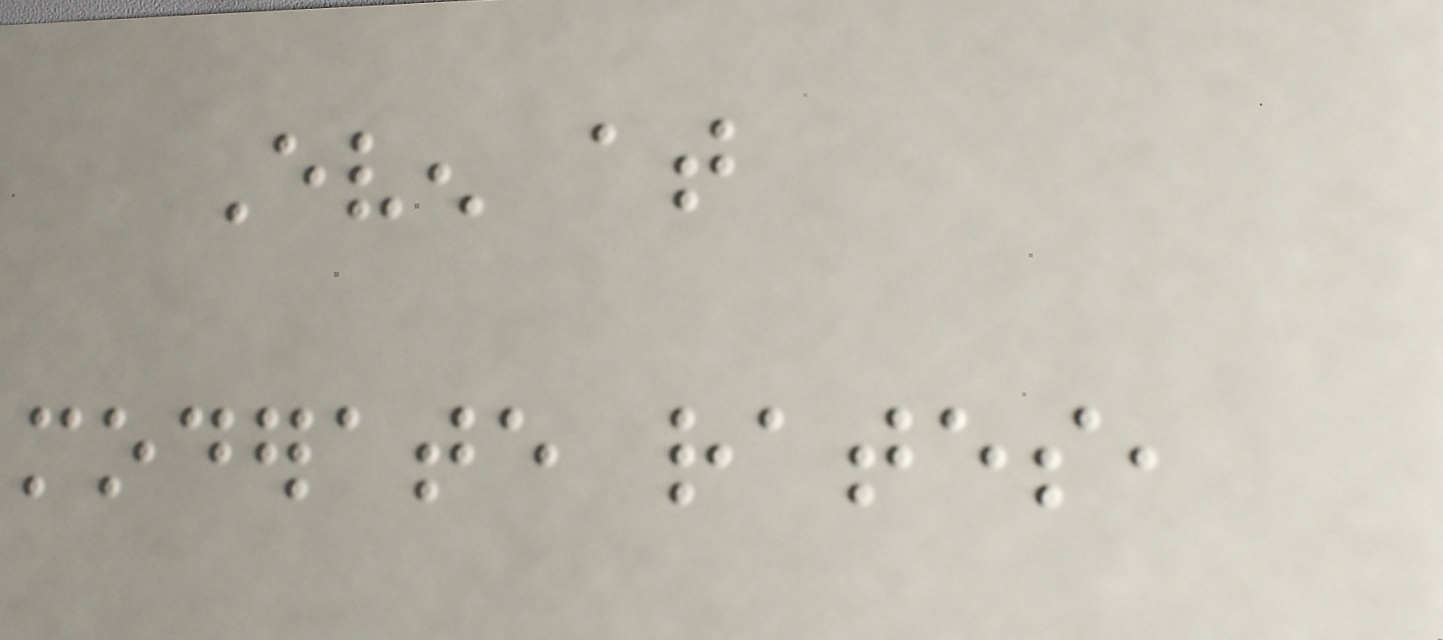Even at
moderate rates,
